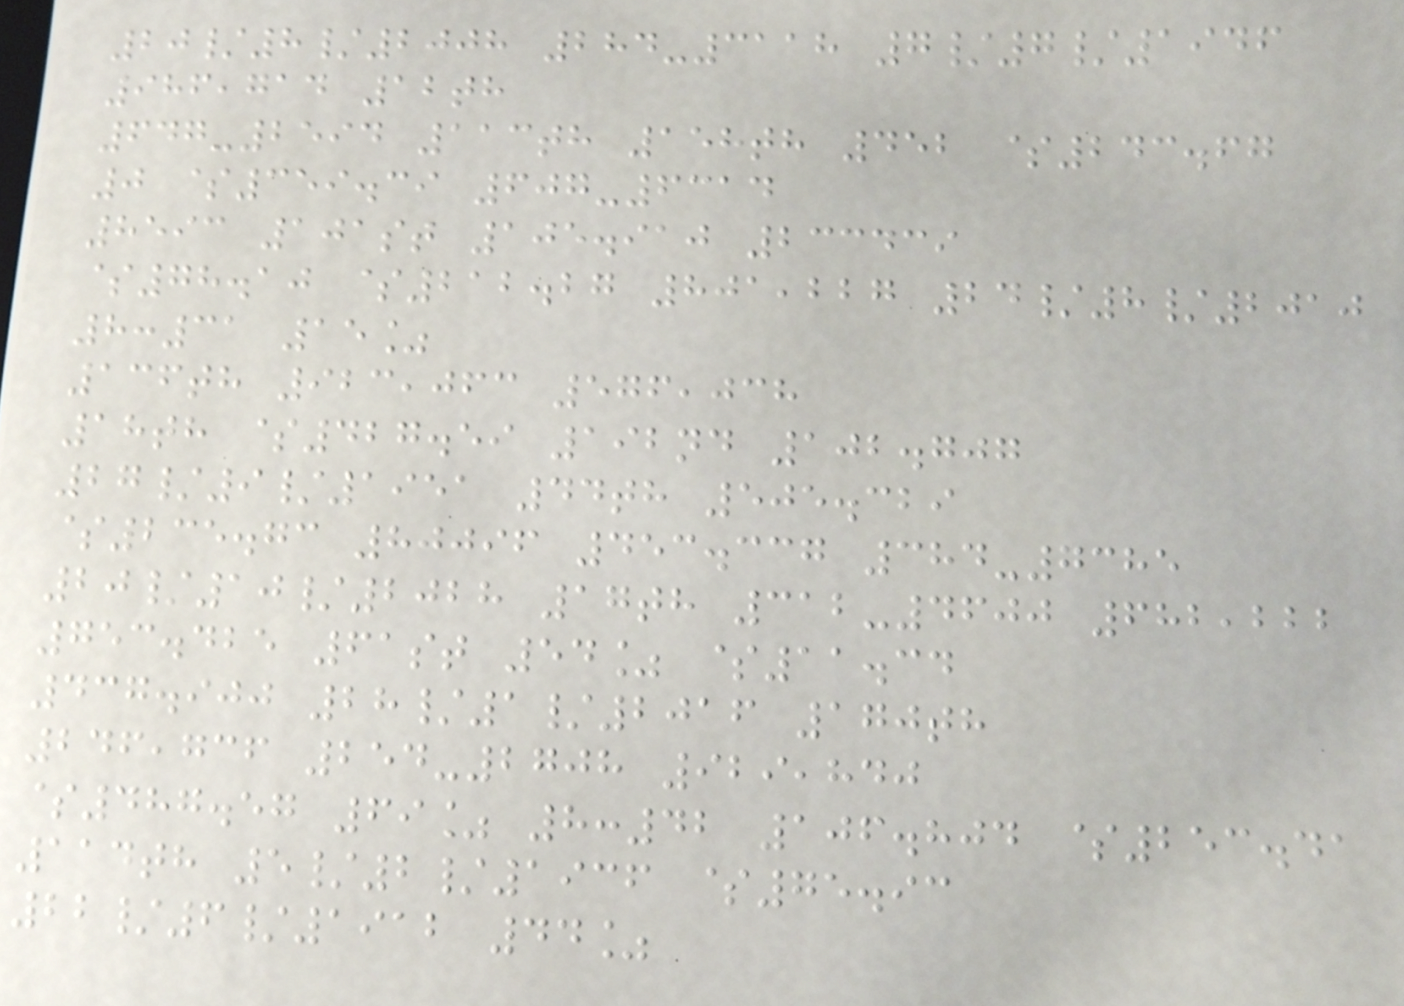20/8/2008 284-3118 7/7/1946
986,714 12th
647-2594 113th 158th 452 $243.67
0 $359.39 607-6314
8593 101st 105.910 233439
$78.10 $212.27 801,227 24/8/2010
8:31 15%
136th 923,063 576,038
18th $427.59 192nd 102.707
27/9/1951 44th 505.329
$235.73 80096 453.337 384-7385
20/10/2028 17th 312-4600 682,222
753.425 61st 54% $11.34
437.900 28/1/2016 170th
246,736 254-2708 929,840
$487.57 69% 8:42 106.804 $253.41
114th 5/2/1936 $75.93
22/6/1912 44%
